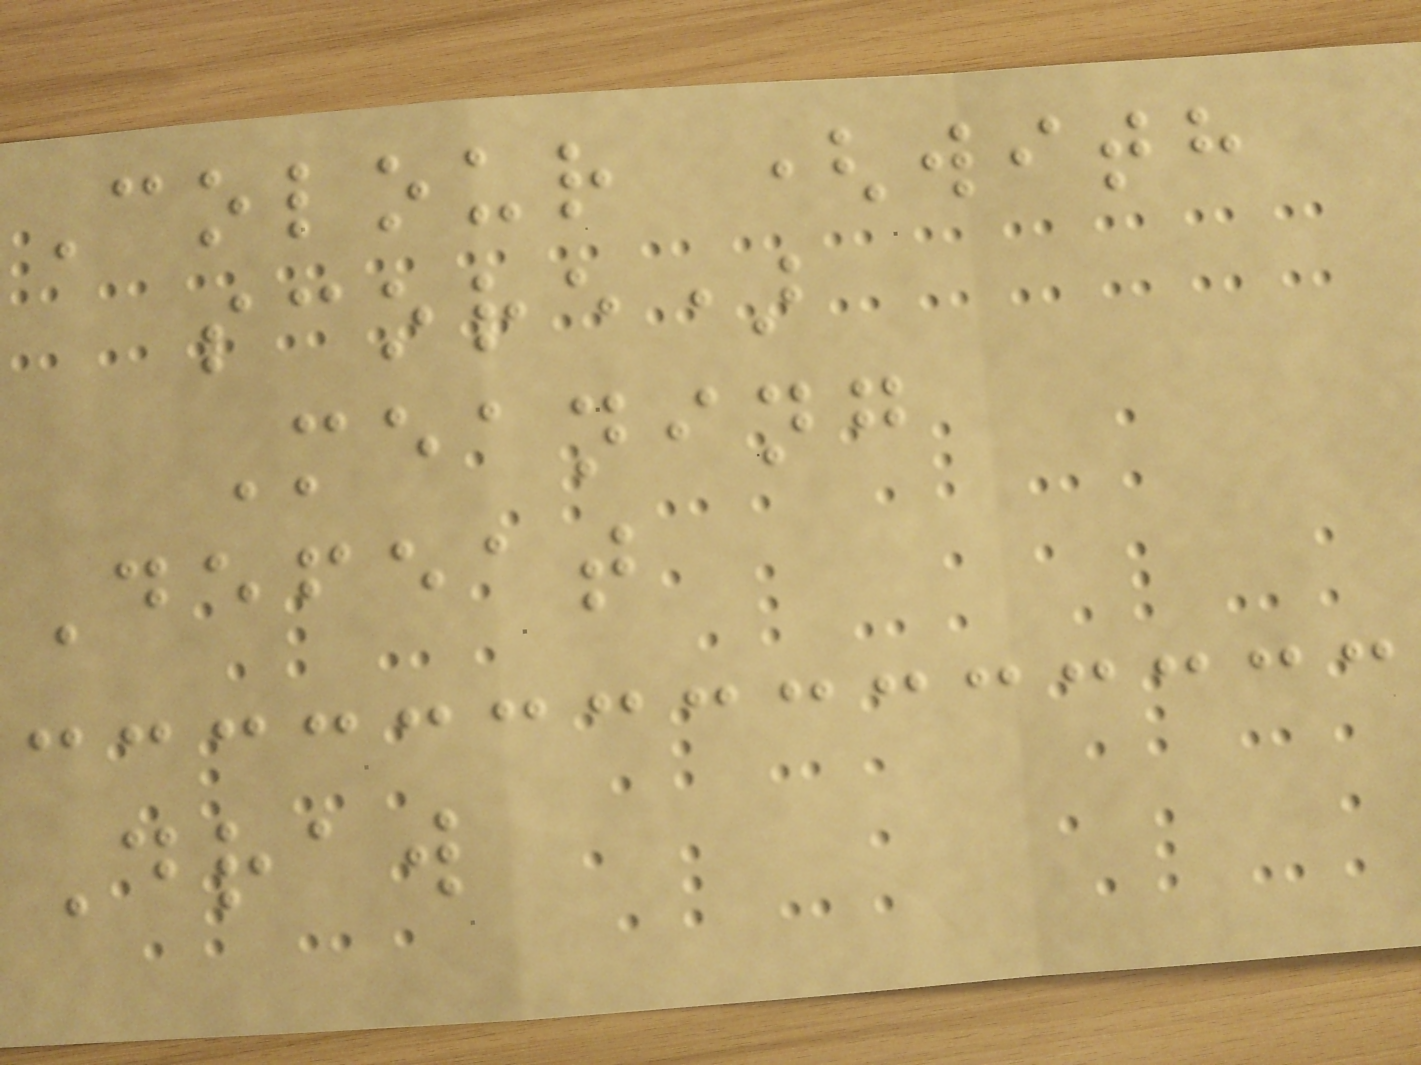Colour (with
score)
Meaning
Defeat
Draw
